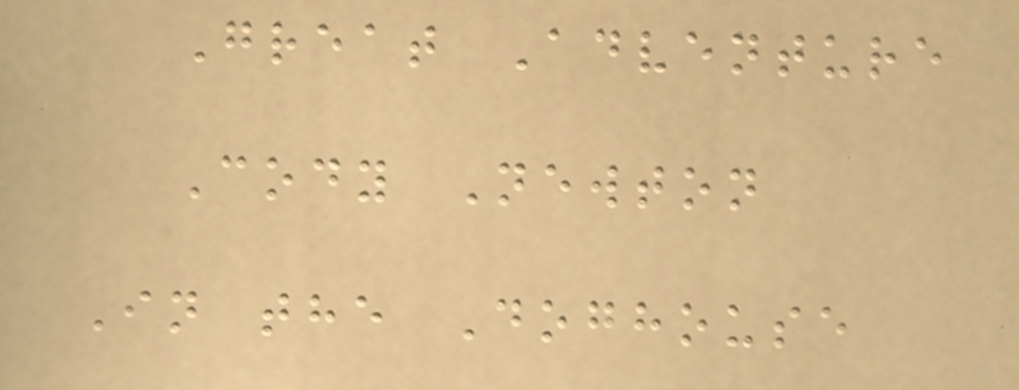Great Adventure
Cody Newton
In the Doghouse
